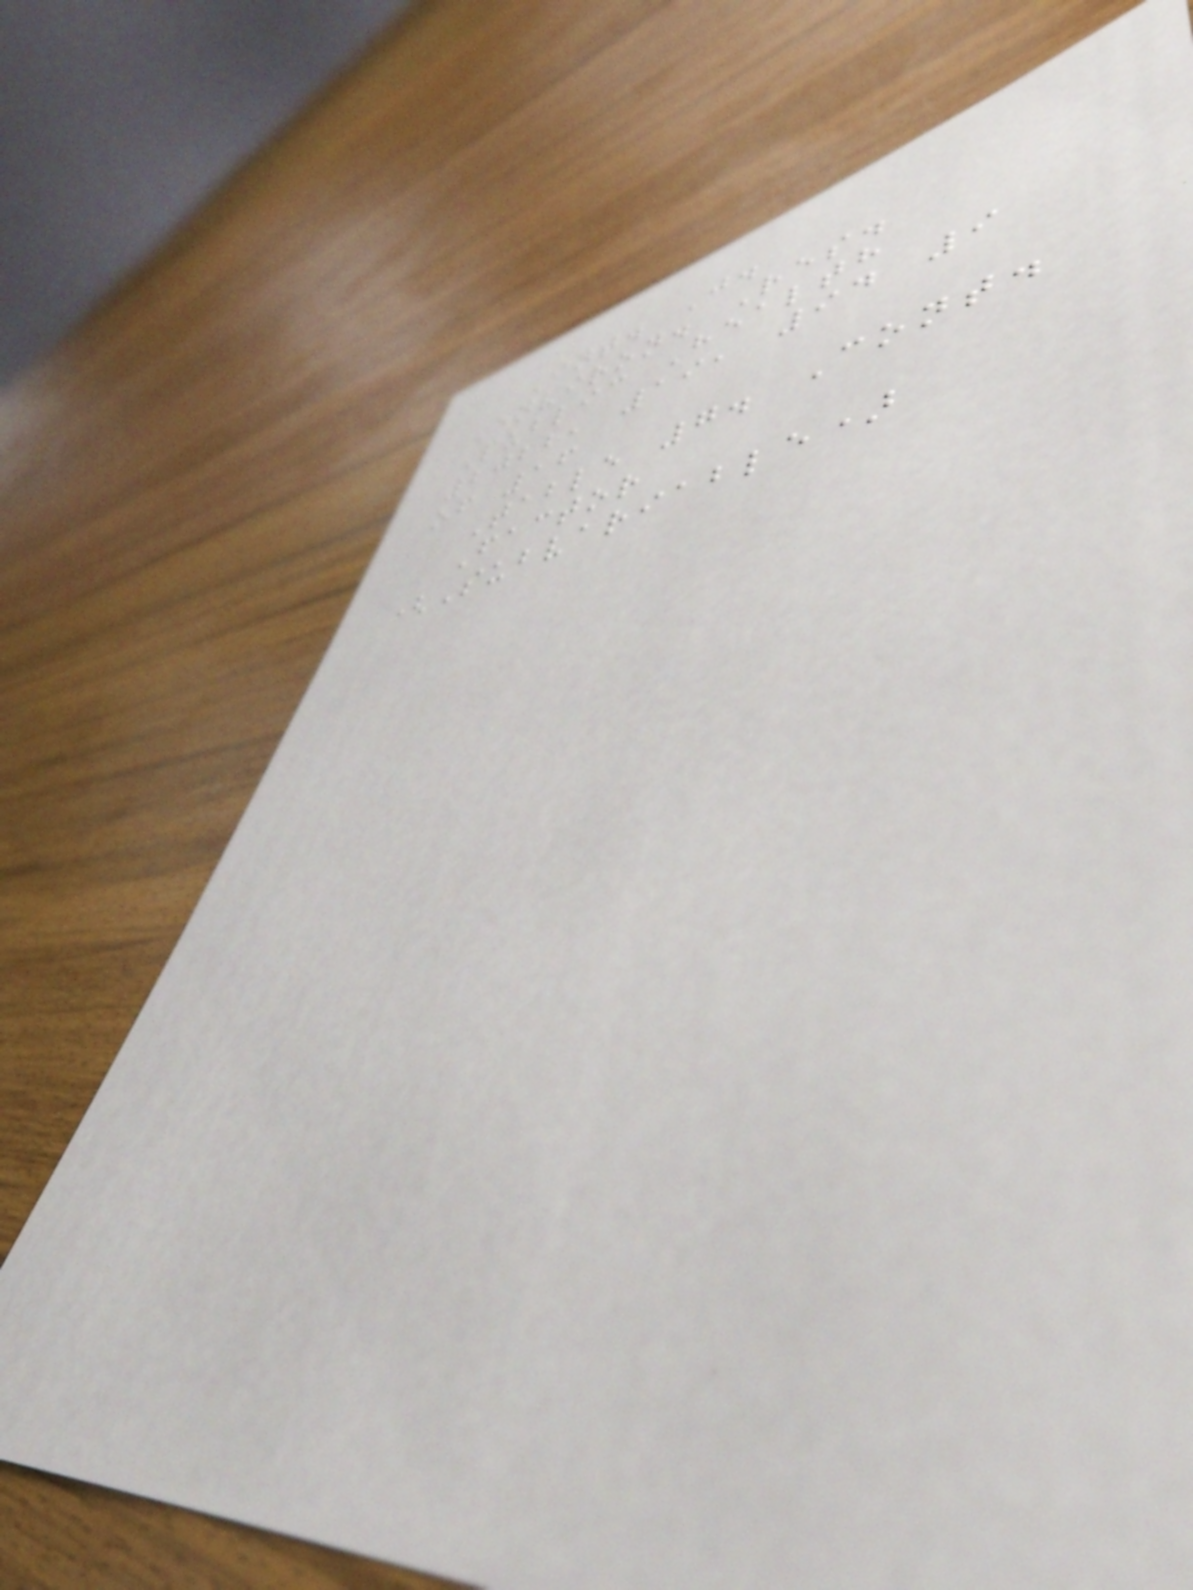Int. J.
Environ. Res.
Public Health
2022, 19, 94 9
of 16
Table 7. Cont.
Factor
(Subvariable)
